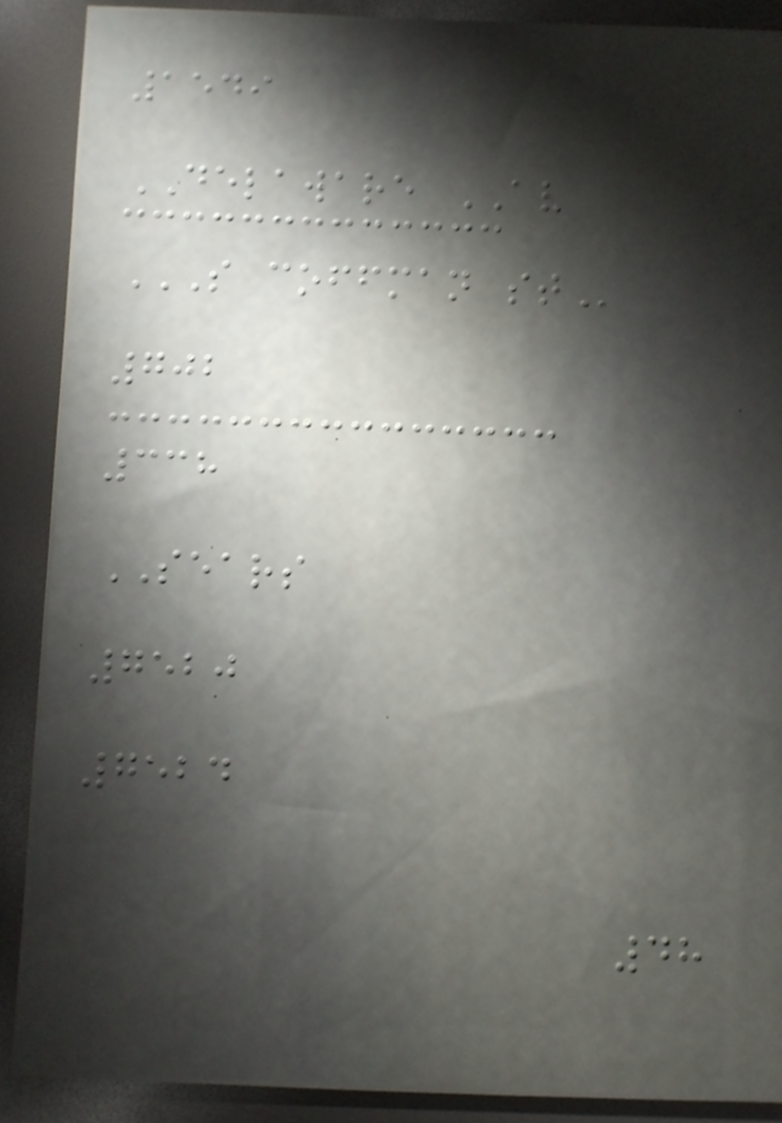1549
DELAWARE AV
S COFFMAN ST
702
338
SEARS
7520
7524
48
